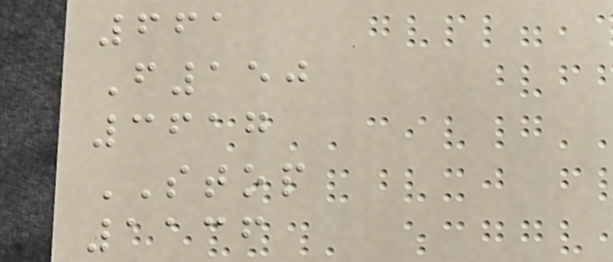661
F150
3617
STOP
1136
